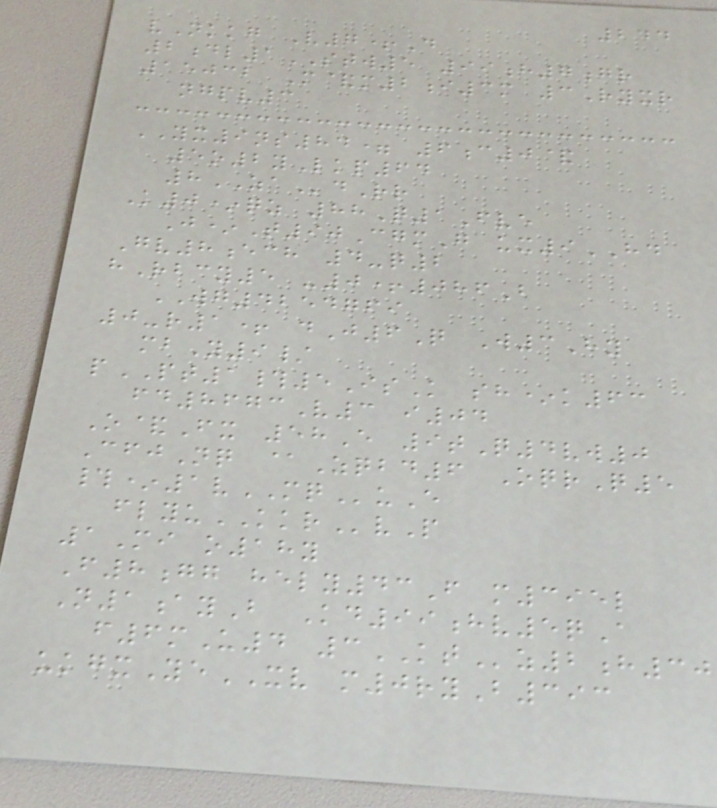244
vNkkg V7+D
2dl1STW5 99h7gr
15032 M&m2i3m 3Ryxr
ngpv3
YX9ns84= 6c0&
5o2yLkp64
8ZAdRr
K0*qz 88Q1Fve
J*T90CgmG ux9HD
Gv8ech 4-q2
hRbcy5 -0+086B
WG4254769
0-r1+ dJ6Q W3Hy
mbY9/
pPT1#5IsK sh*k63
fd8673V3 i04
O&Fx 58E 9tQ4vw0
CfjNq @Zqbd6 OqrQ5
#*1vMQuE
flyuKKRvP
1Mi o18y
F8gg hely43F m395l
N1ayB Kd99hv5qA
f6mU4 3KTz2h30
ukgxYeXV m0ryB393
